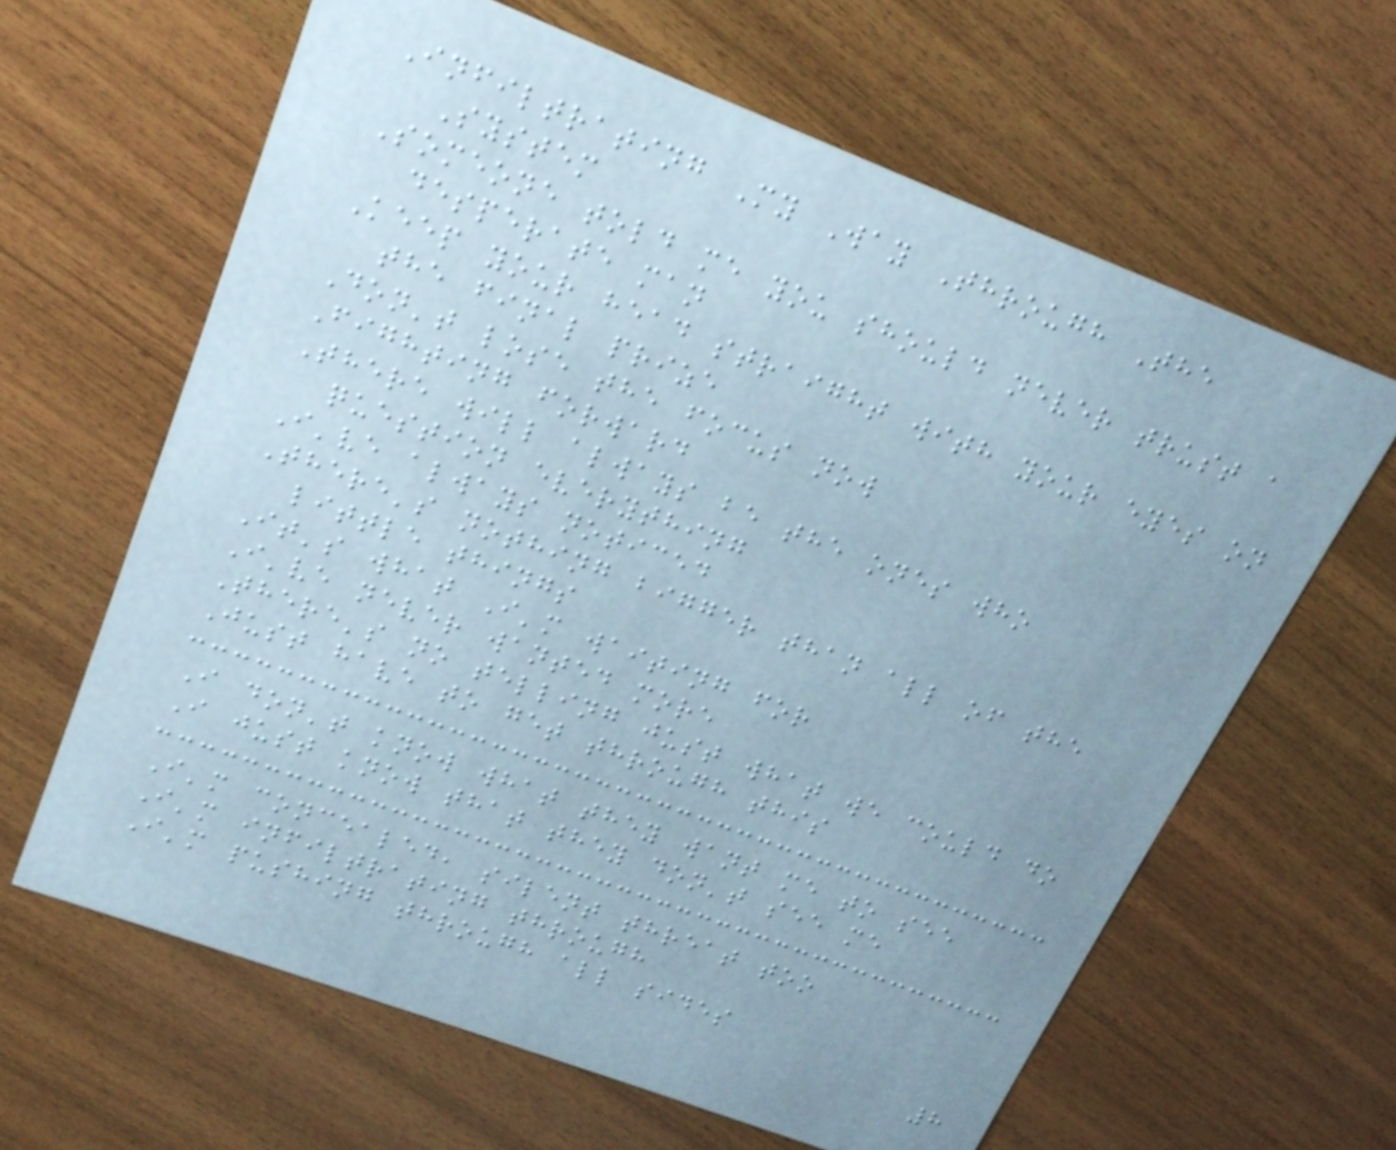Infiltrating My Way Through The
System
Someone told me you should never trust a
desperate man
Keep your head straight with your eyes on
the final prize
Don't lose the focus now
Fighting forward
There will always be the ones who
question everything
I've always noticed
There's nothing bigger than all of the
little things
It's what I'm waiting for
I've never wanted more
There's no telling just what we could do
Just have to get through this
I don't know what they want me to see
I just know that they don't see me
I'm concealed, silent threat too
I'm infiltrating through
I'm pushing through all sides
8
